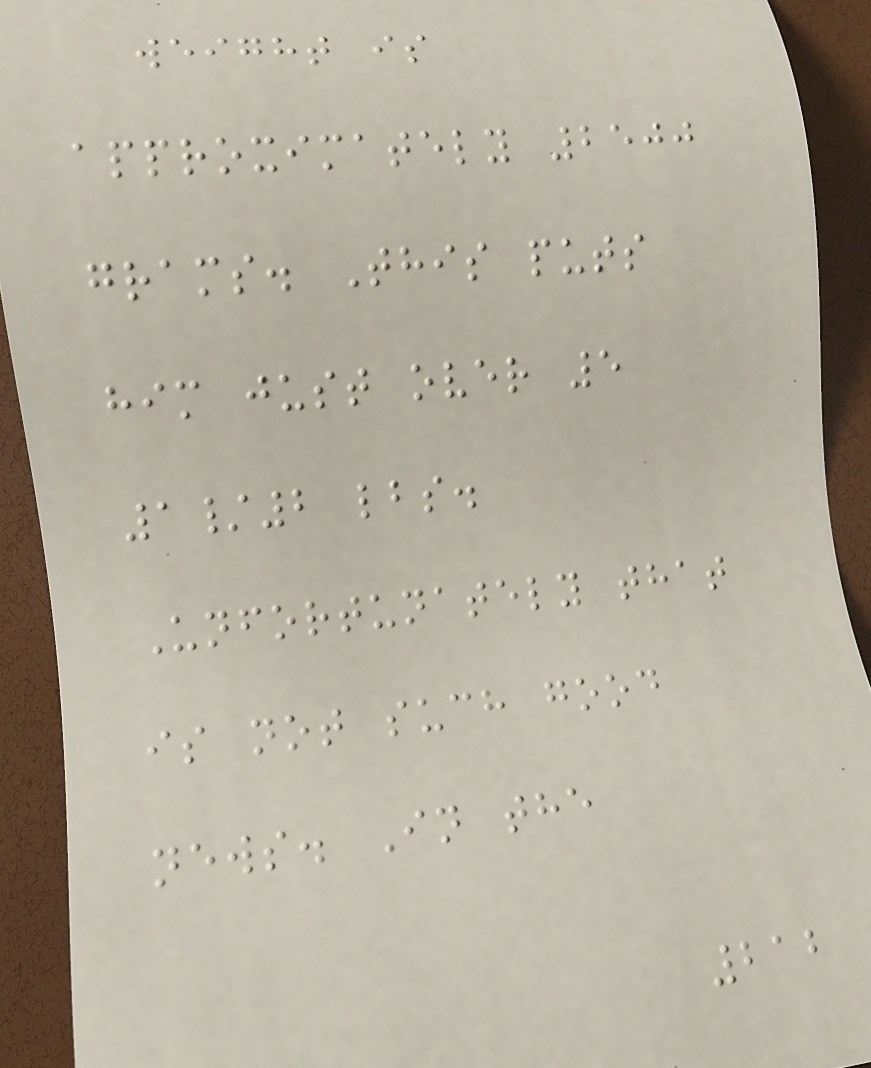weight is
approximately 2500
grams. This puts
him just over 5
1/2 lbs.
Unfortunately that
is not such good
news. In the
212
